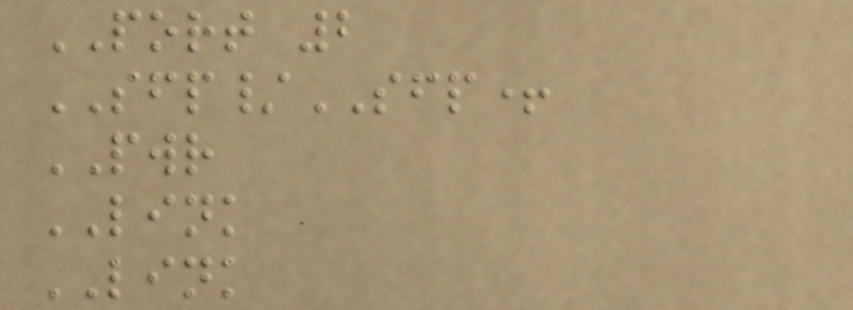PORT 2
SFP/SFP+
PWR
LINK
LINK
